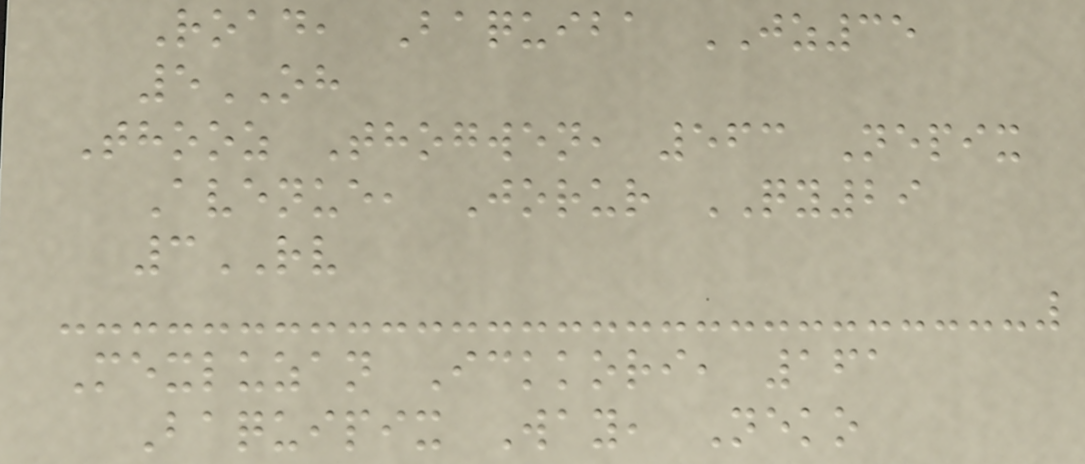Road, Baquiba JZ35
5OH
Thooz Thogwen, 563 Nepix
Avenue, Jorur QY29
3RV
Mexluzan Ickkori, 161
Baquipix Way, Neko
